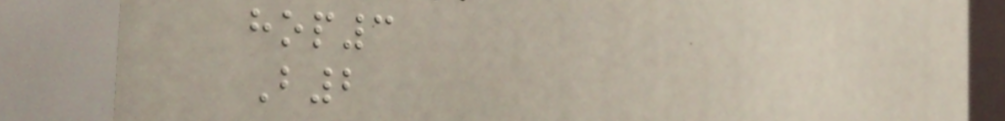hop3
B2
